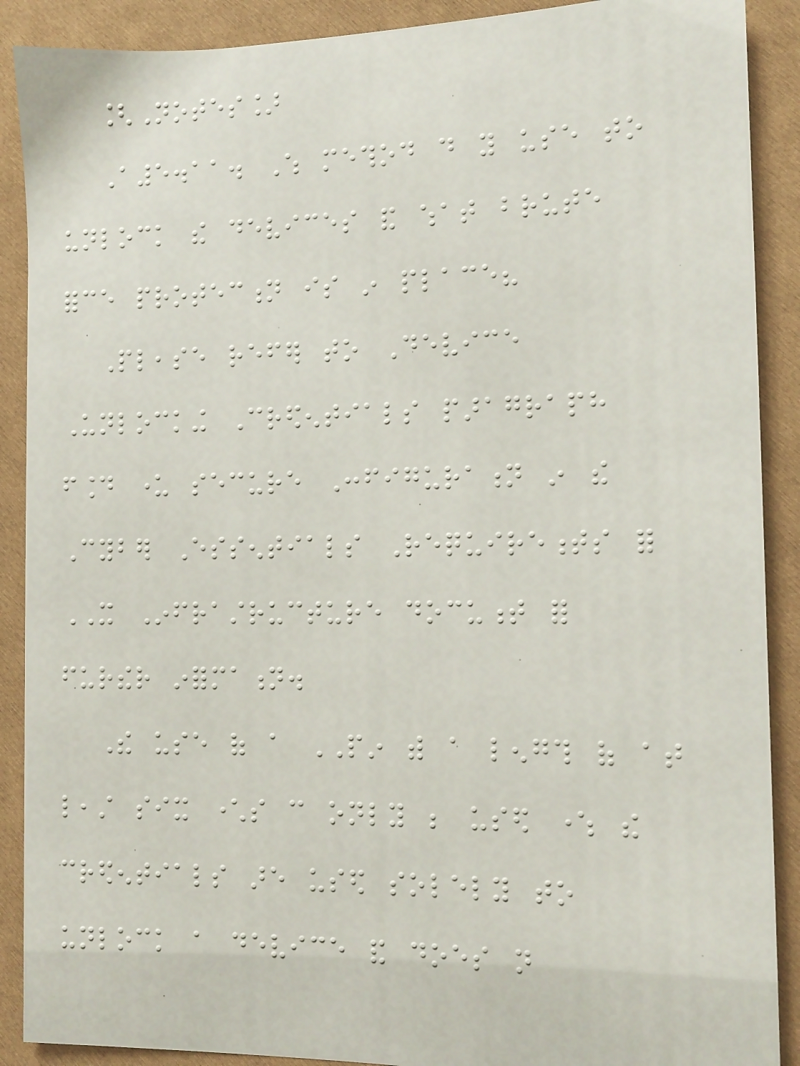[Notes]
A5.11. Which method do you use to
unlock the devices and what brute
force protection is in place?
Please refer to Device
Unlocking Credentials paragraph
found under secure Configuration in the
Cyber Essentials Requirements for
IT Infrastructure document for
further information.
The use of a PIN with a length of at
least six characters can only be used where the
credentials are used solely to
unlock a device and does not
